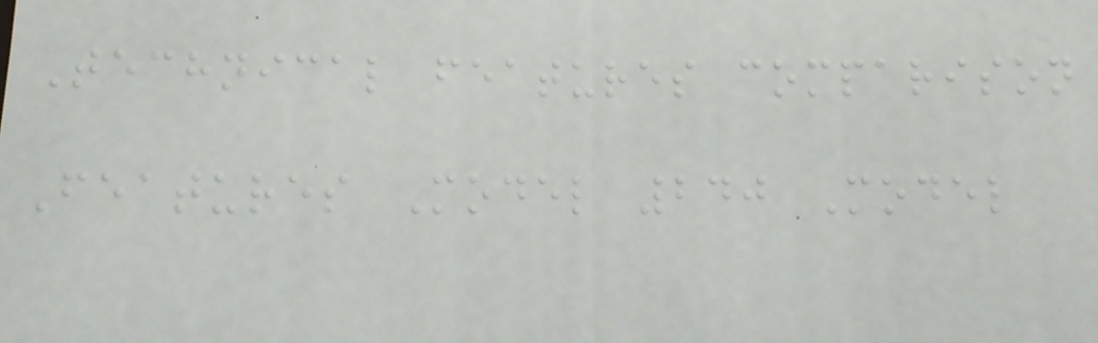Technical features comparison
Features Model 240 Model
